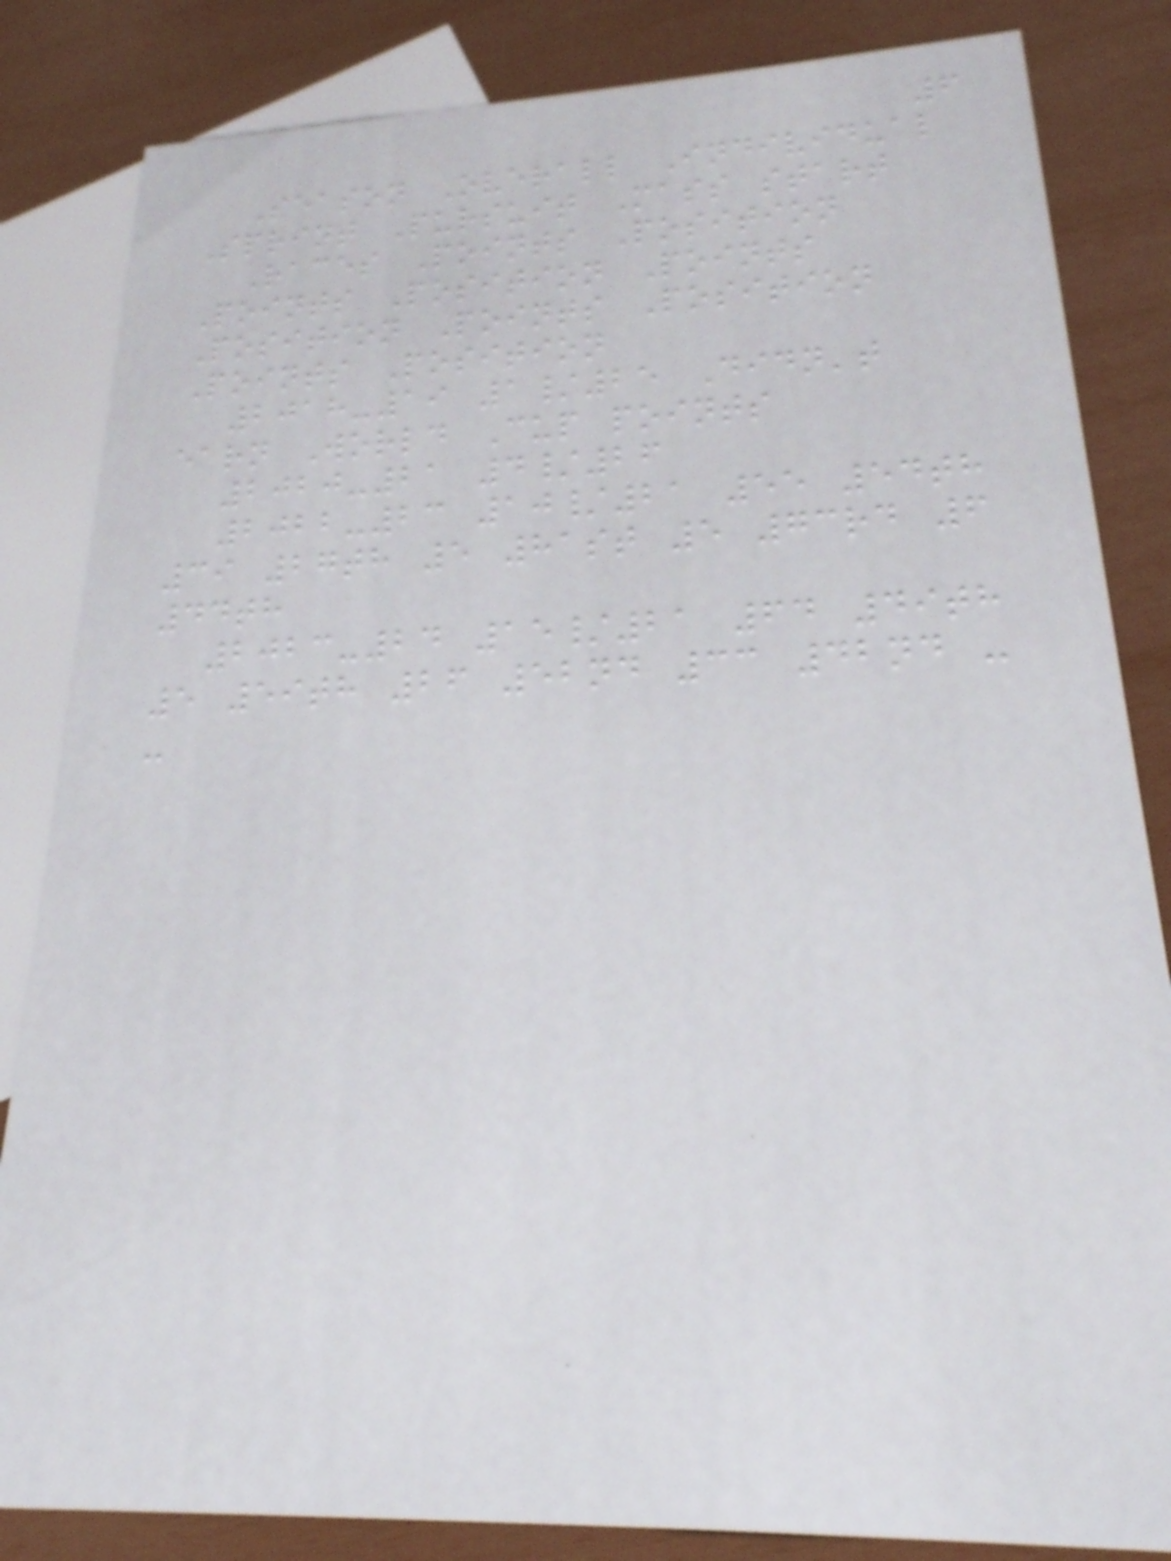6
Season Overall Individual
Sprint Pursuit Mass start
Races Points Position
Points Position Points
Position Points Position
Points Position
2018-19 1/25 Didn't
earn World Cup points
2020-21 4/26
2022-23 10/21 55 54th
39 27th 5 81st 5 73rd 6
44th
2023-24 15/21 64 49th
5 59th 26 52nd 33 42nd -
-
